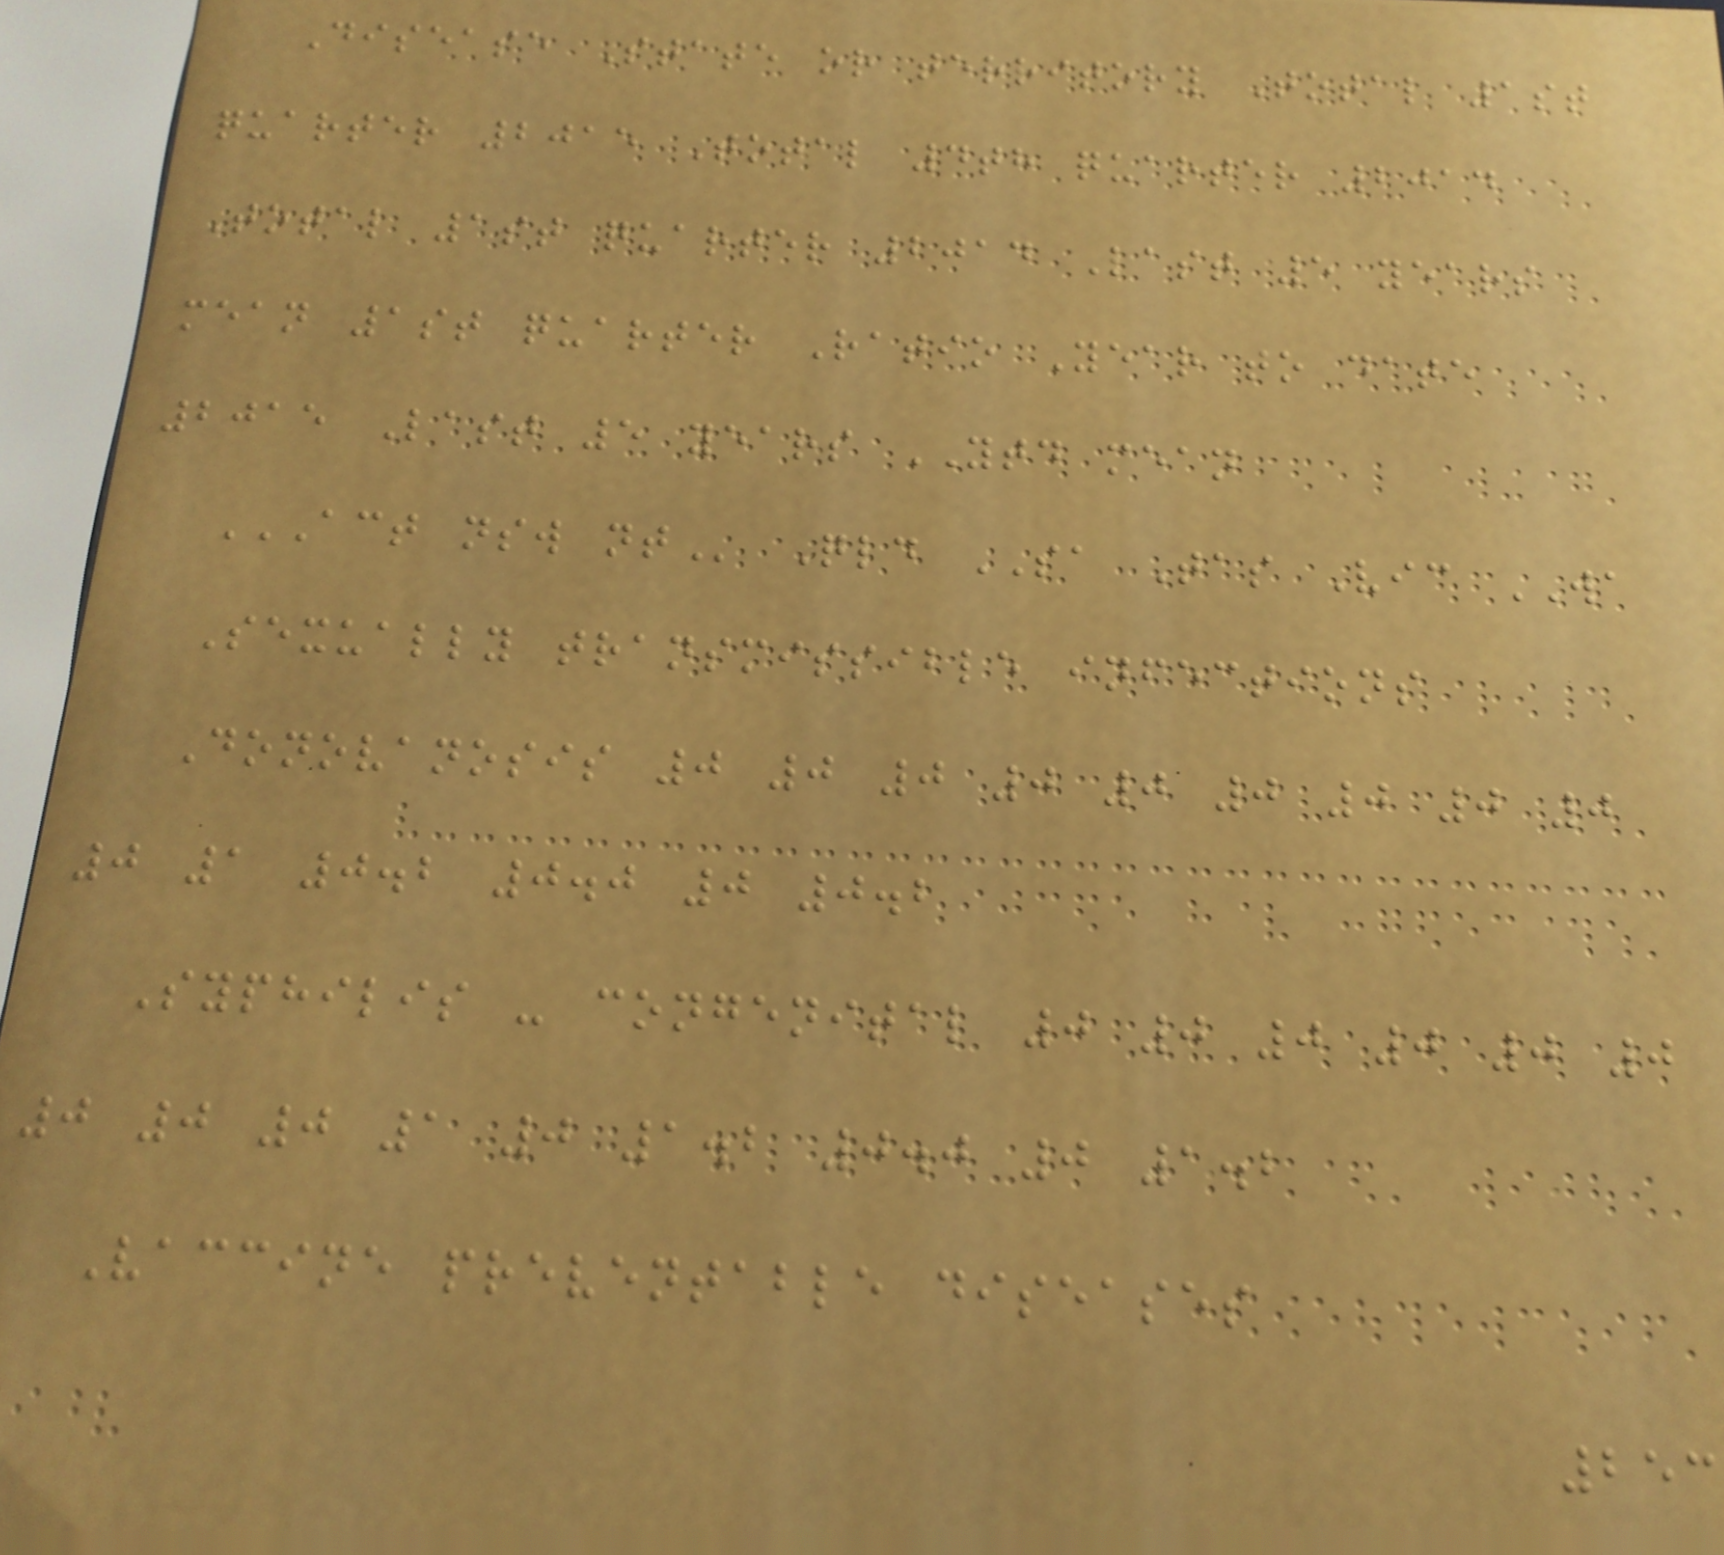Disease State or territory Total 1st
quarter 2015 Total 4th quarter 2014
Total 1st quarter 2014 Last 5 years
mean 1st quarter Ratio Year to date
2015 Last 5 years YTD mean
ACT NSW NT Qld SA Tas Vic WA
Sexually transmissible infections
Donovanosis 0 0 0 0 0 0 0 0 0
0 1 0.2 0.0 0 0.2
Syphilis - congenital 0 0 0 0 0 0
0 0 0 1 0 1.2 0.0 0 1.2
Vaccine preventable diseases
253
